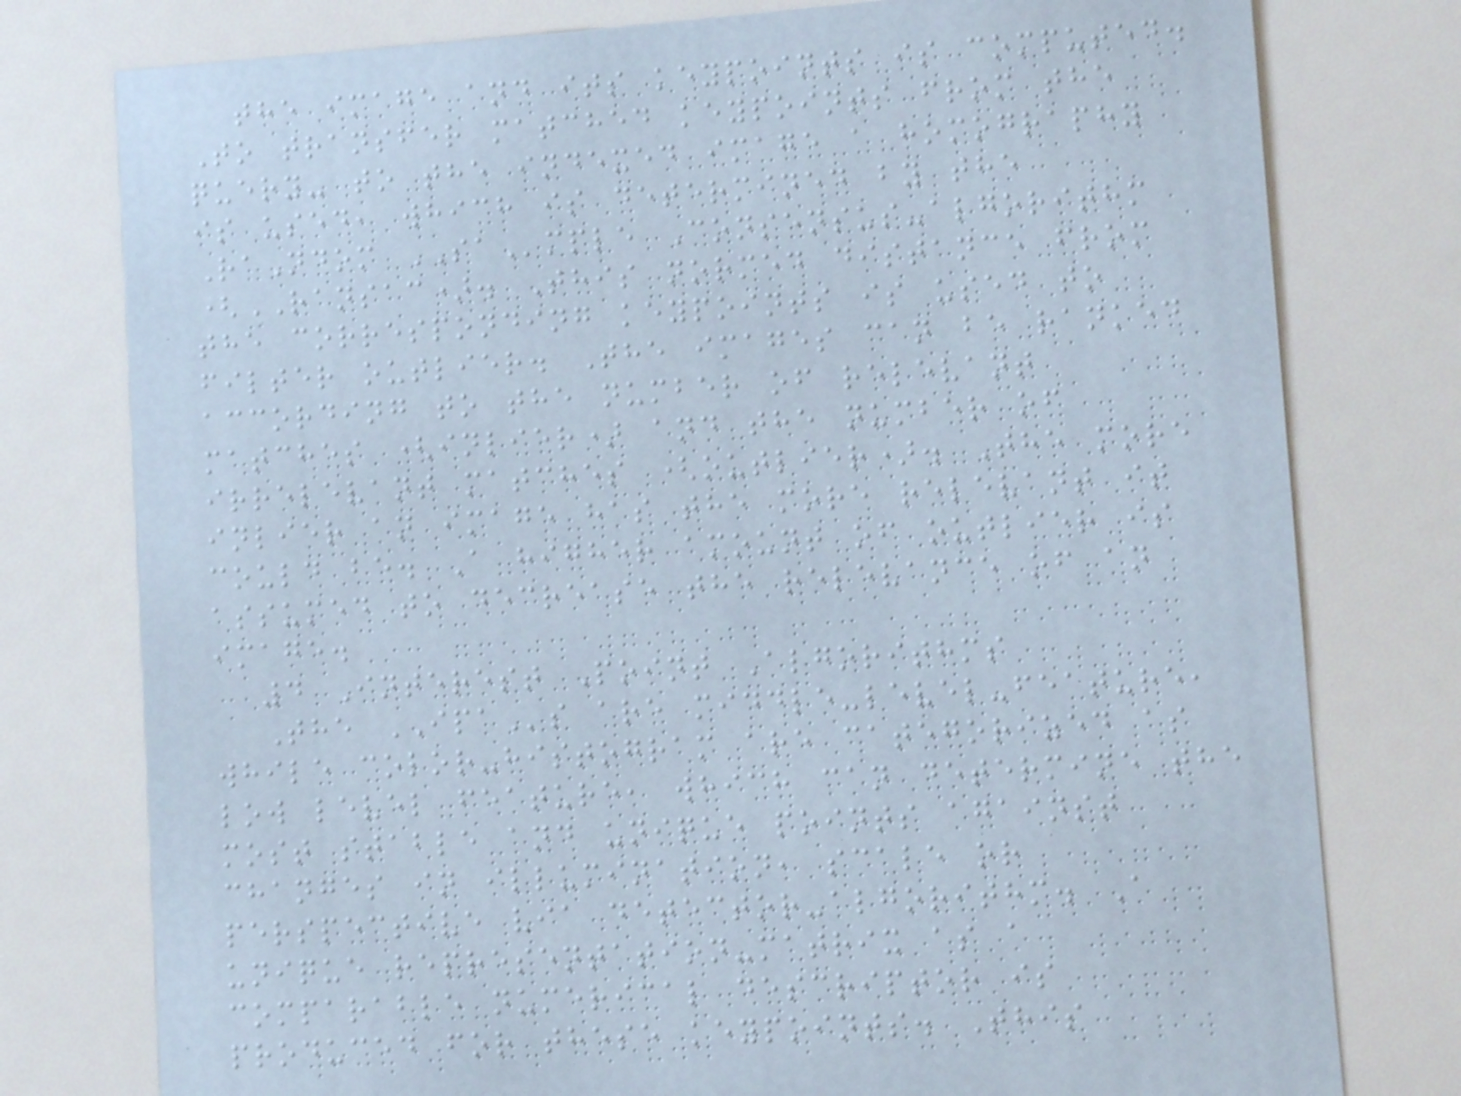the image and its keypoints is computed.
To transfer matched keypoints from the
query- to the indexed image a homography
is used, which is determined by the
RaNdom SAmple Consensus-algorithm
(RANSAC). This normed distance from
the corresponding keypoints is used to
filter outlier. The images can be ranked
according to the number of relevant
matches (inlier) and the number of
irrelevant matches (outlier). The more
inlier an image has the more relevant it
could be. A higher amount of outlier is
assumed to decrease the relevance of an
image.
4 Interest Point Algorithms
The IPAs are middle-level-feature,
while color-histogram are categorized as
low level feature, which can determine the
most stable and unique points against
changes in illumination, scale or
perspective via detector-algorithm. A
unique representation-matrix as a
comparable numerical descriptor is
produced for these keypoints. This
